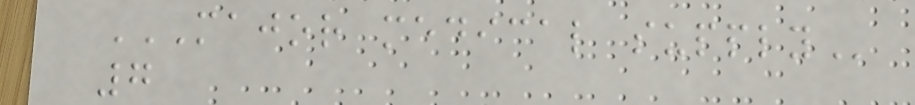MAJOR MEDICAL SUPPLY
7
